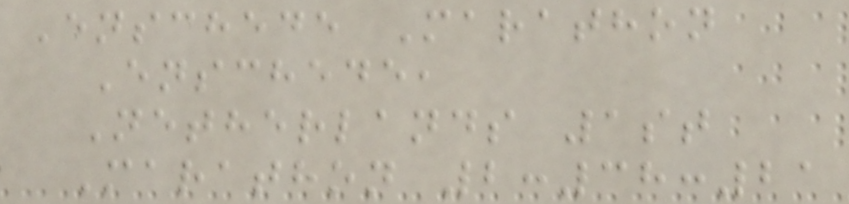Enschede Marathon
Enschede,
Netherlands 1st
Marathon 2:38:21
